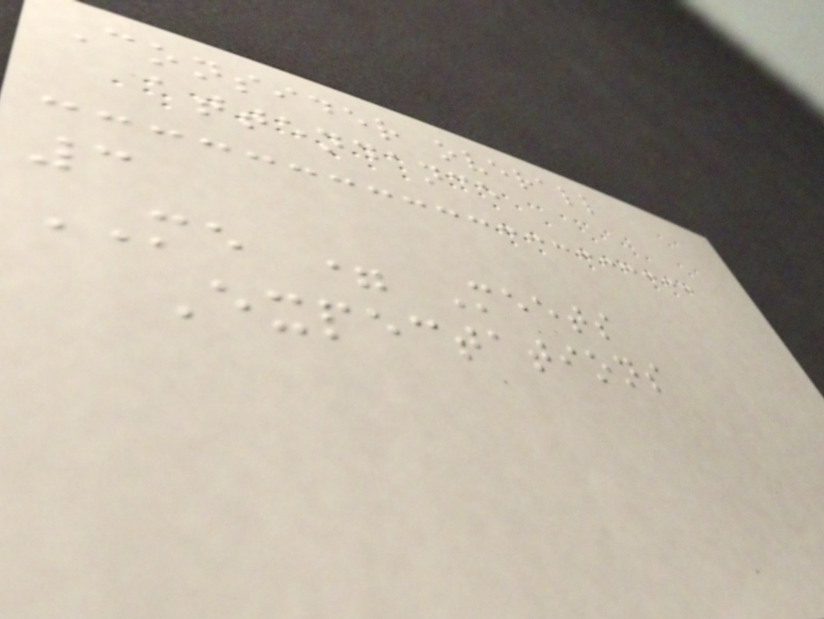Consider overall
attendance
3
ME = Meets
Expectations
